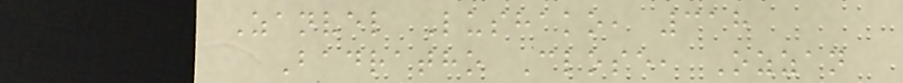Zanvel Lushako, 318
Badratho Close, Ozzan
